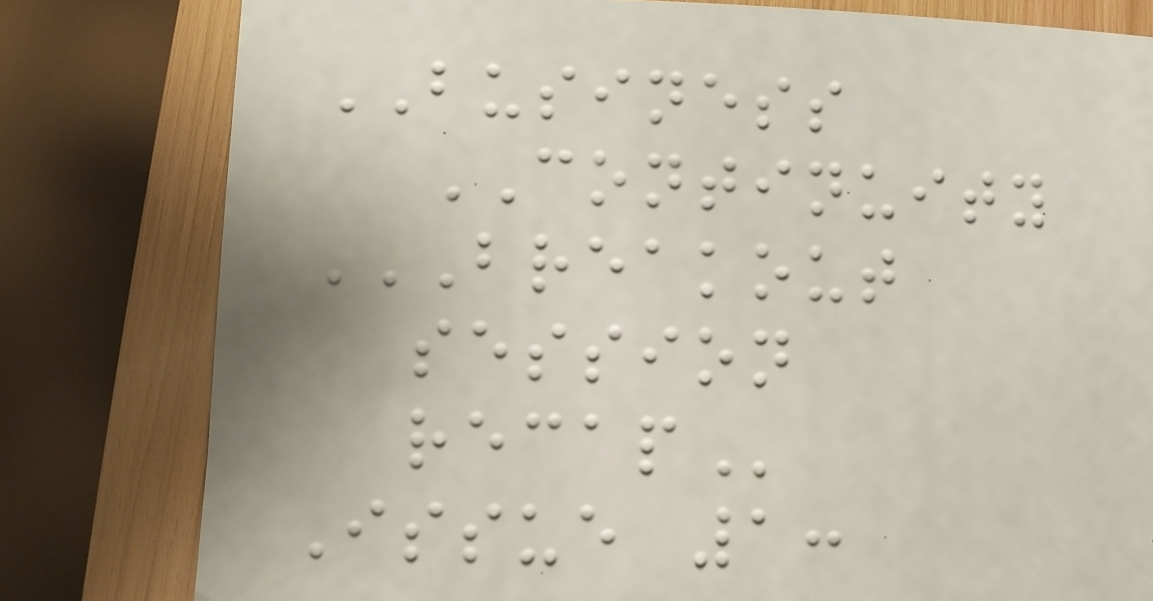BUSINESS
CONTINUITY
BREAKOUT
SESSION
RECAP
Issue 1:
